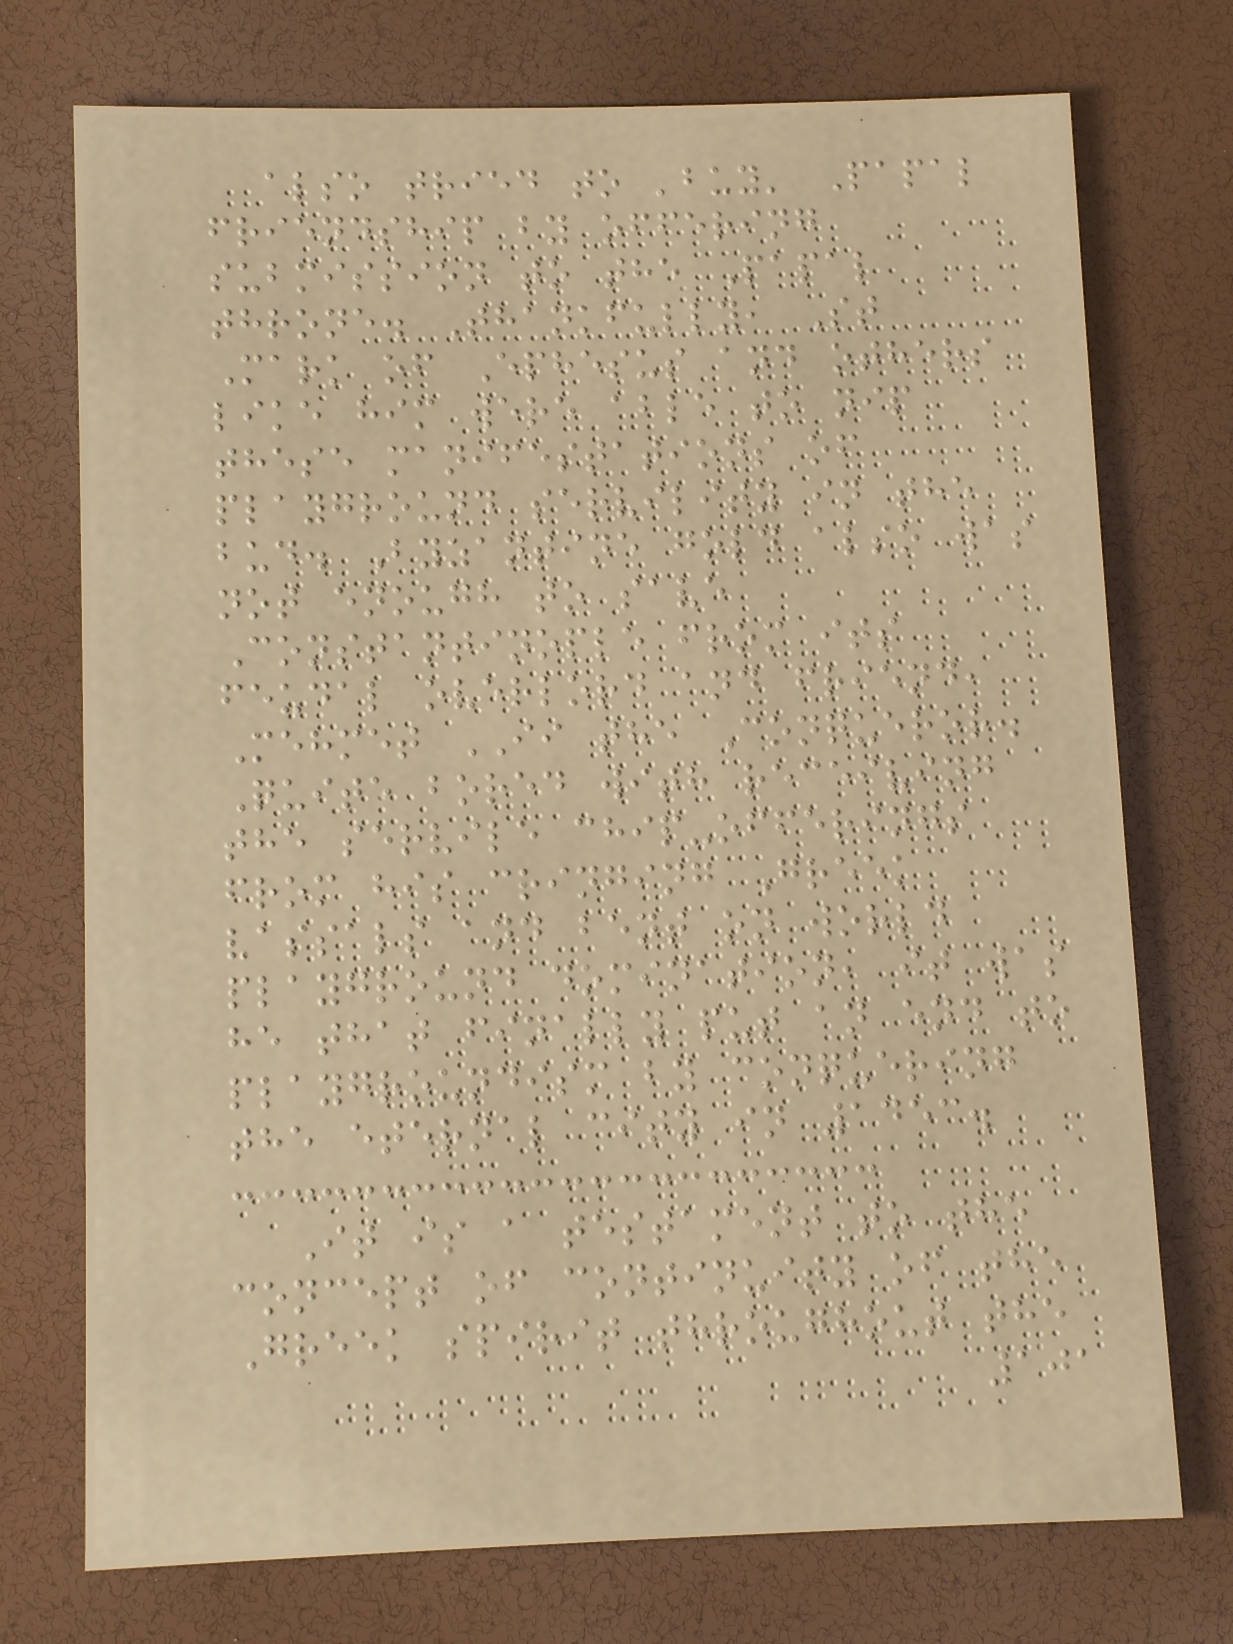also tried to 'buy' Papal
friendship by offering
submission to the Papal
throne. Thankfully, St
Mark of Ephesus and others
like him were able to nip
these manifestations of
playground servility in the
bud. Byzantine gold also was
not enough to save
Constantinople from its
feudal overlord and friend,
Mehmet II the Conqueror.
Quite bored with receiving
the servile chip-offerings
from his cringing Greek
vassals and bent on world
playground domination, it was
he that finally put an end to
playgroundism by conquering
the eternal city in 1453.
It is a testament to the
concept of continuity of the
Greek spirit throughout the
101
